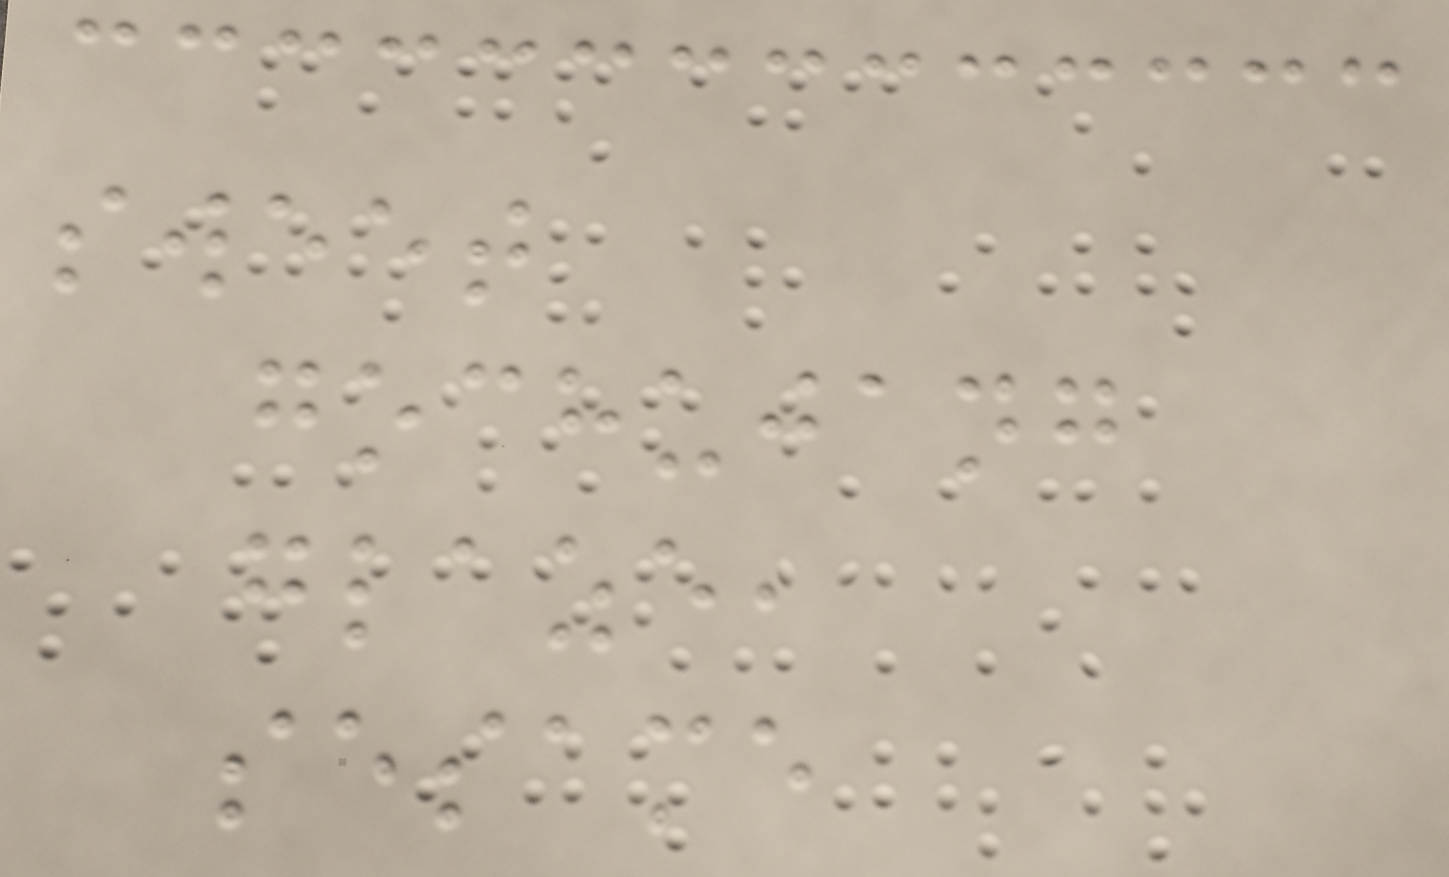sweet
gochujang
glaze,
sesame
